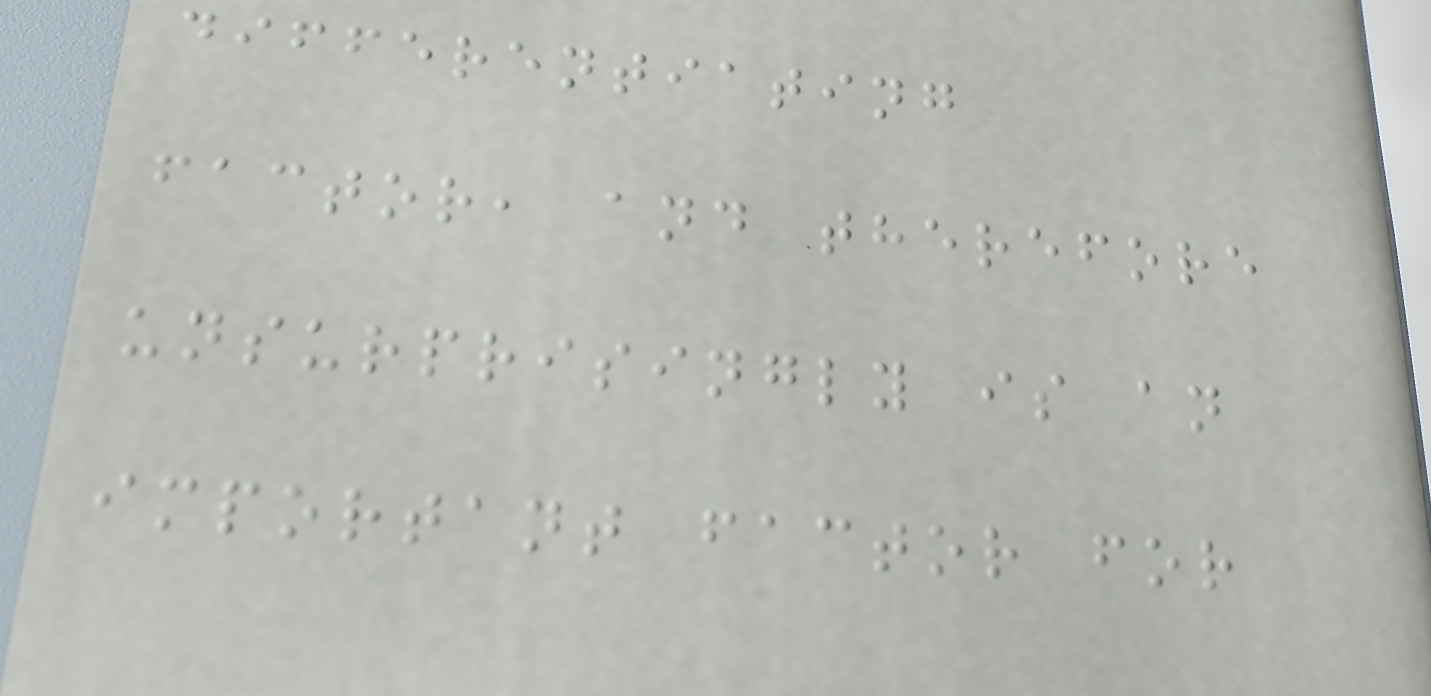differentiating
factor, and therefore
unsurprisingly is an
important factor for
